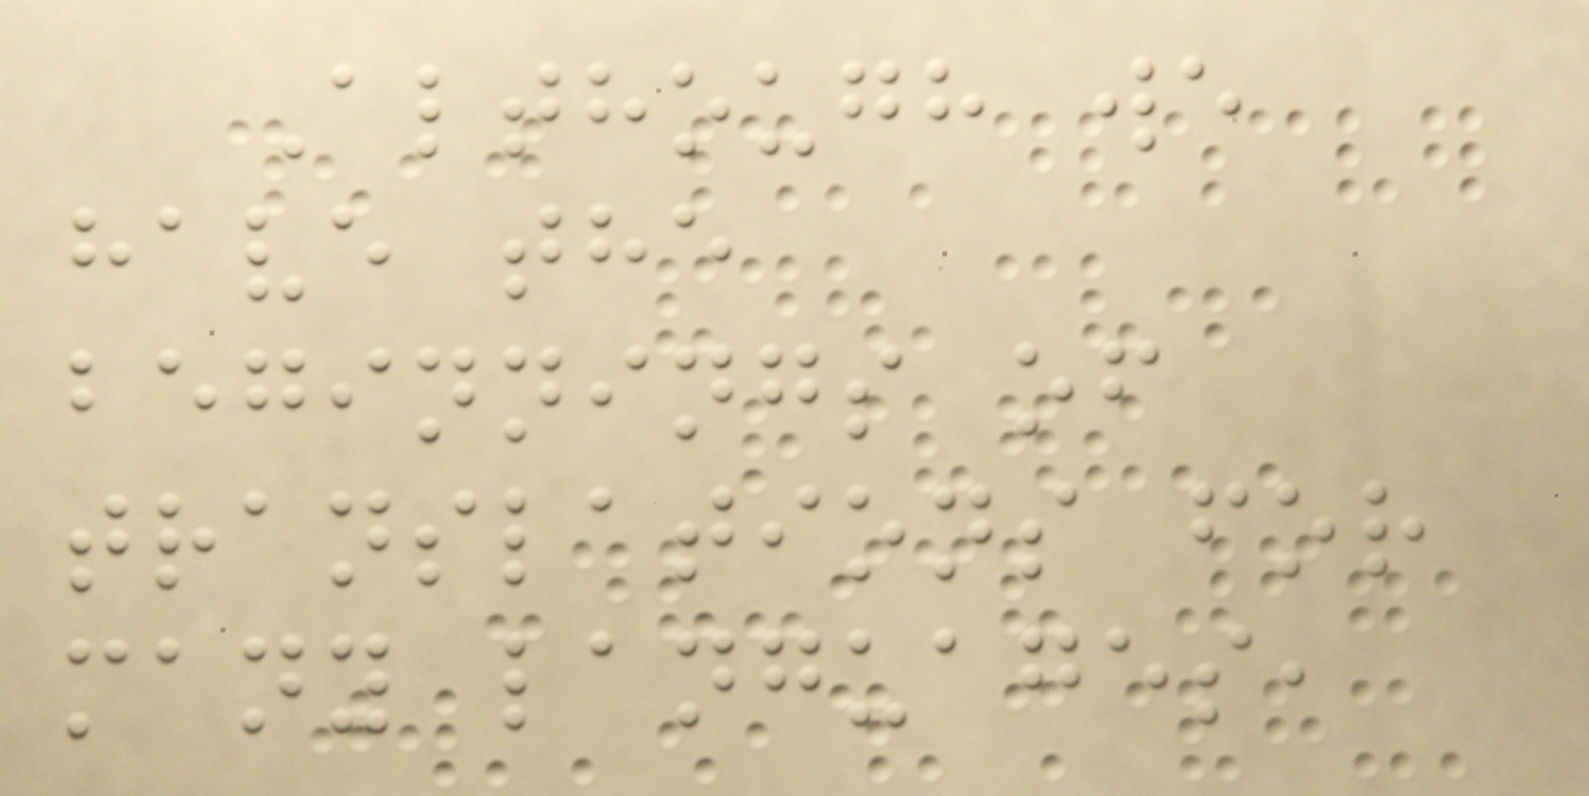Although we
have the
beginnings of
translations for
many languages,
